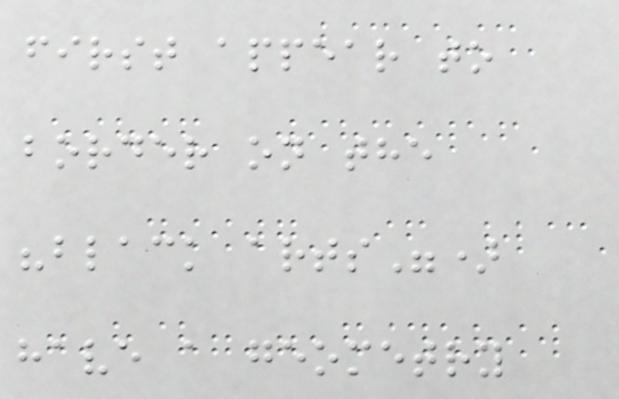first appear to
border on the
"black arts")
have a geometry
